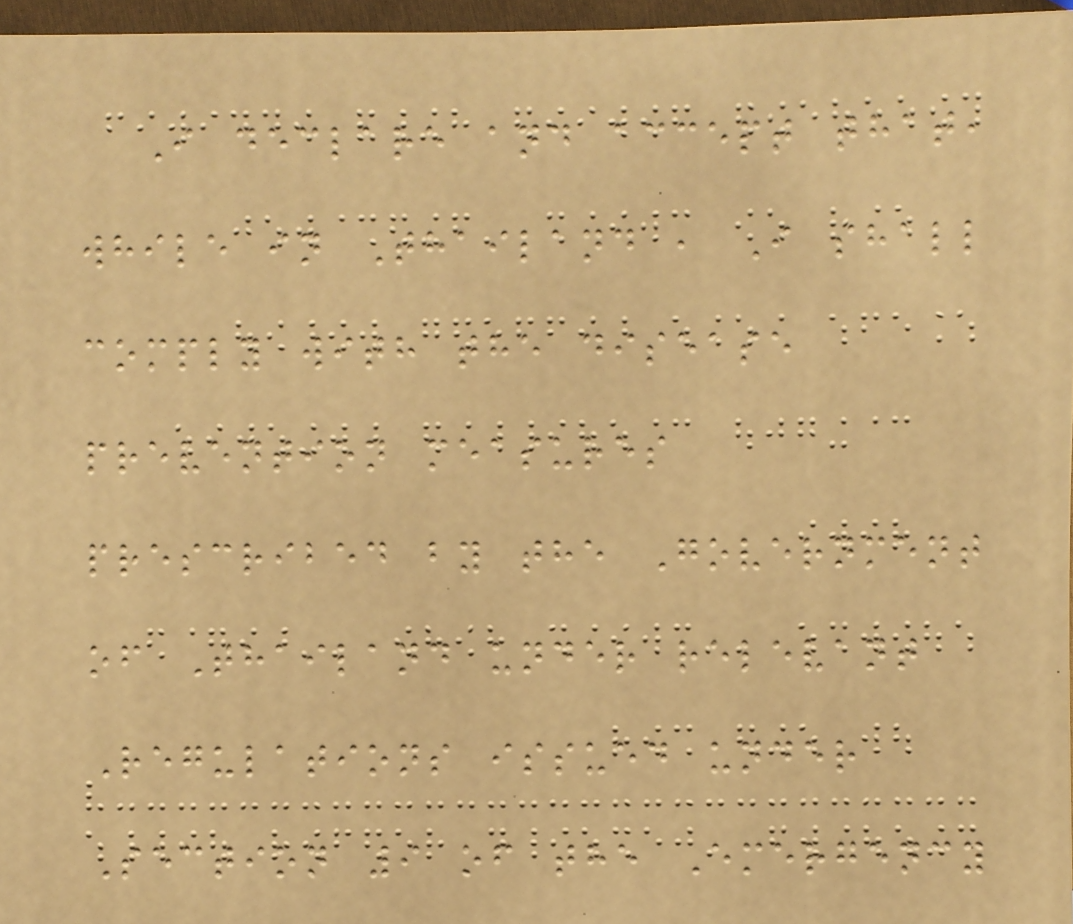I declare and accept that,
while in Thailand , I shall
comply with the disease
prevention measures
prescribed by the Government
of Thailand under relevant
Regulations issued under
Section 9 of the Emergency
